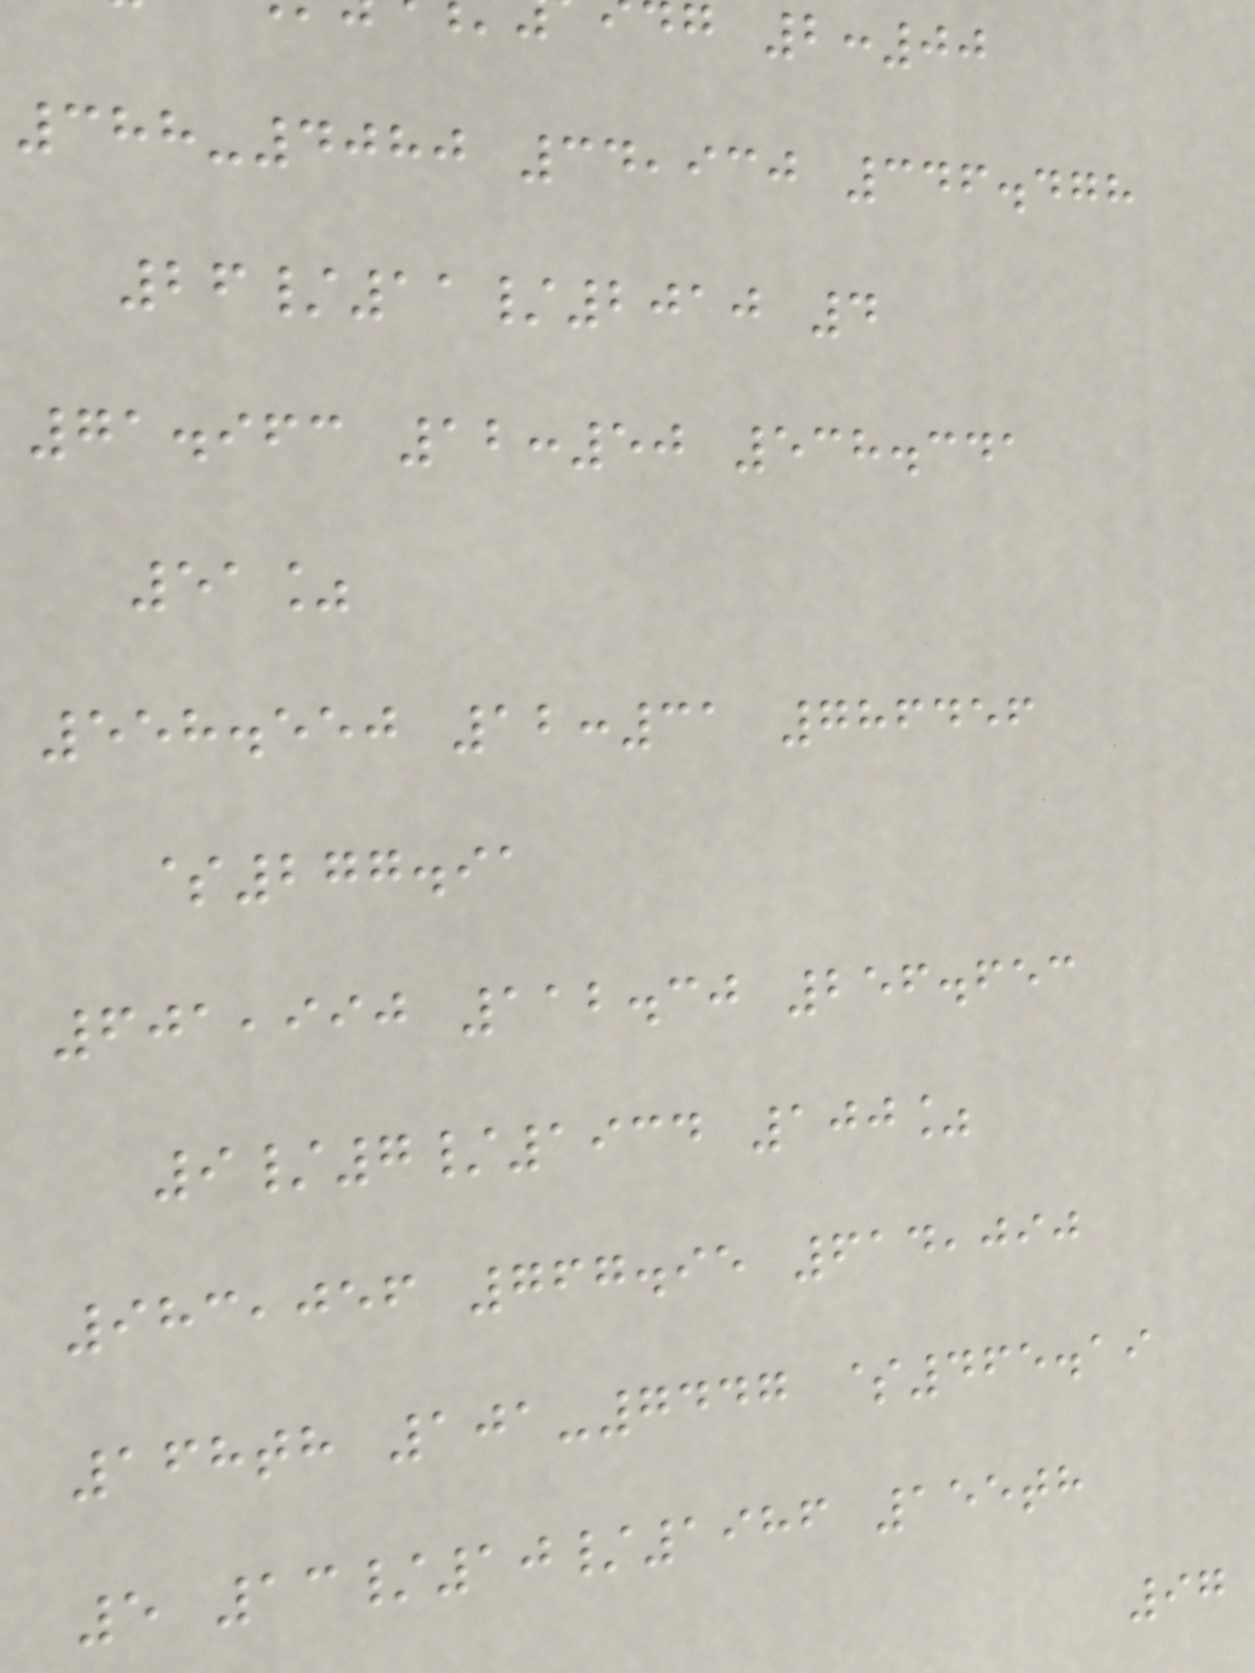g 2:00
388-4080 34,930 346.478
26/11/2010 4
71.963 12:50 538.341
51%
558.550 12:31 786456
$277.91
601,990 112.30 256.653
9/7/1934 100%
983,056 767.95 614,090
168th 101-7447 $465.19
5 13/10/1986 155th
97
